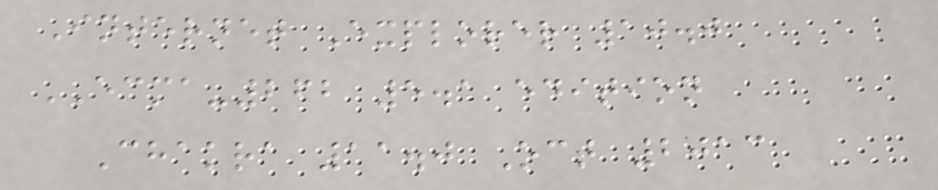Internet Explorer 10.0
ECMA-262 5.1 edition
Chakra 11.0 Oct 2013
